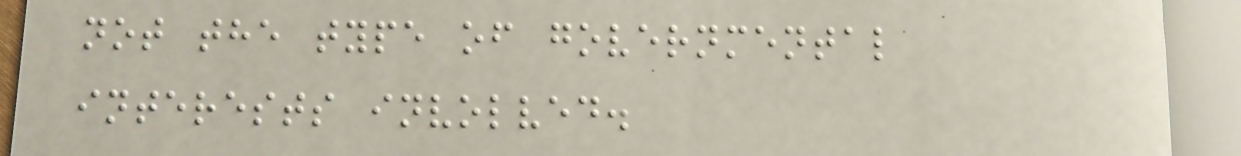not the type of governmental
interests involved.
